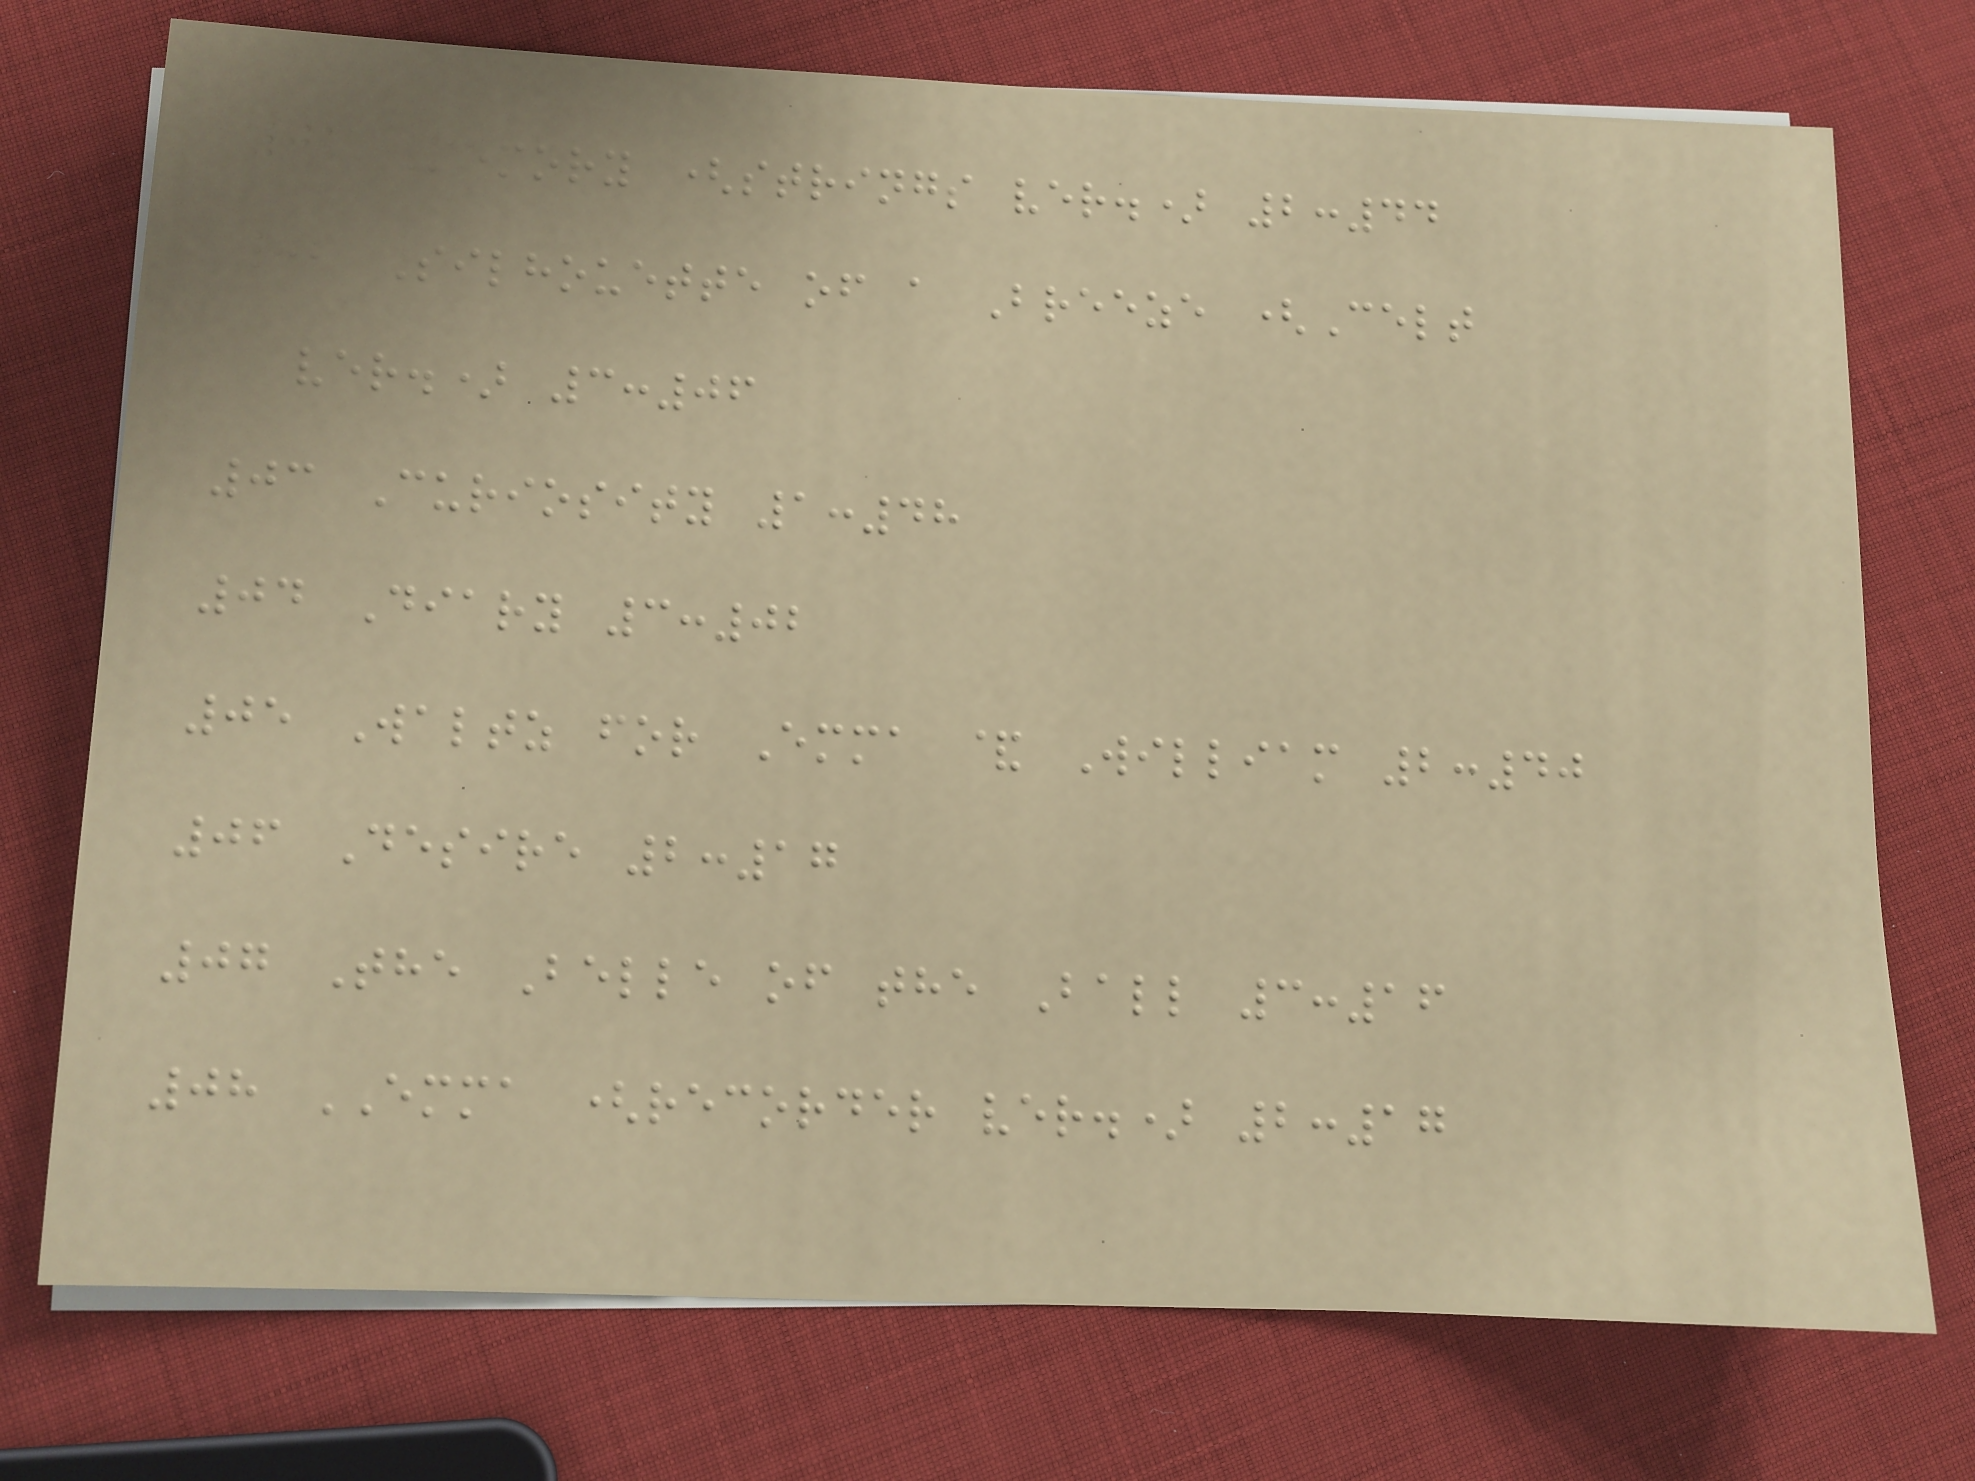01 Memory (strings ver.) 2:44
02 Silhouette of a Breeze (Celt
ver.) 3:06
03 Curiosity 1:48
04 Diary 3:02
05 Waltz for Emma & William 2:40
06 Desire 2:17
07 The Belle of the Ball 3:16
08 EMMA (recorder ver.) 2:17
